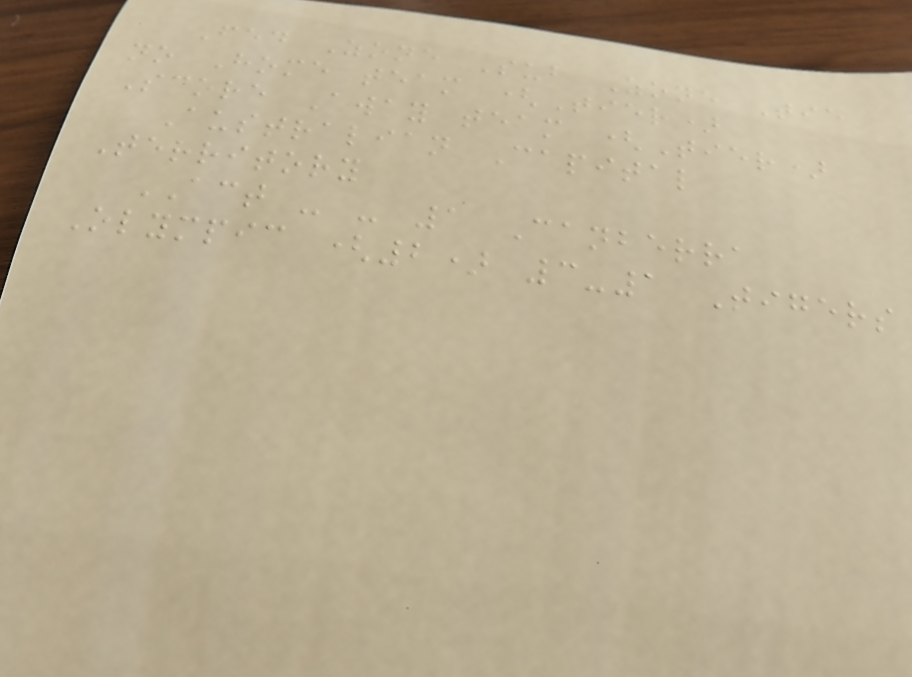Fed Zone Sub Zone Tie
no Home team (Tier)
Score Away team (Tier)
Australian Capital
Territory
ACT - - 1 Canberra
Olympic (2) 3-1 Tigers
